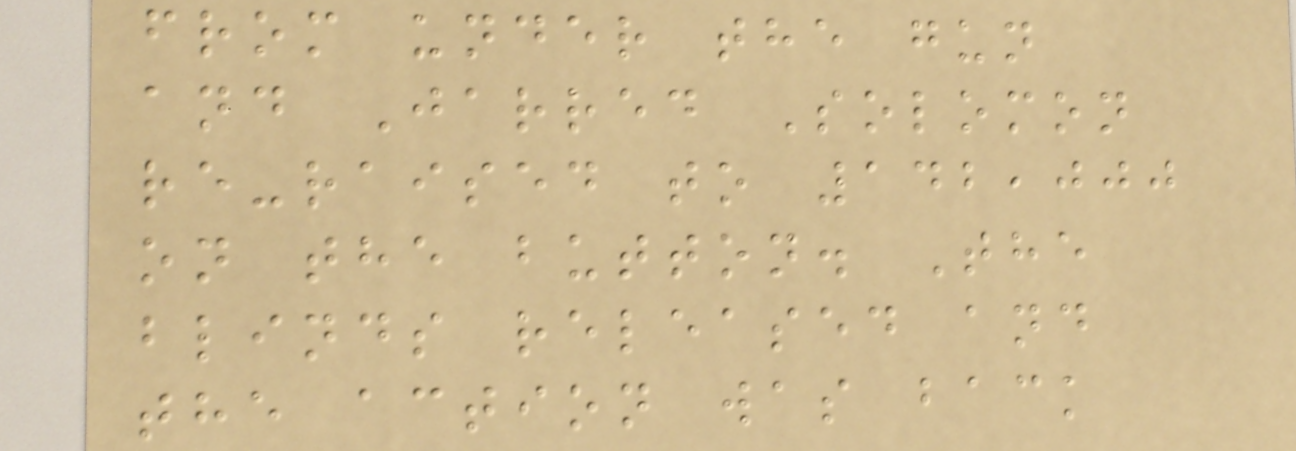from under the gun
and Jarred Solomon
re-raised to 142,000
on the button. The
blinds released and
the action was back
